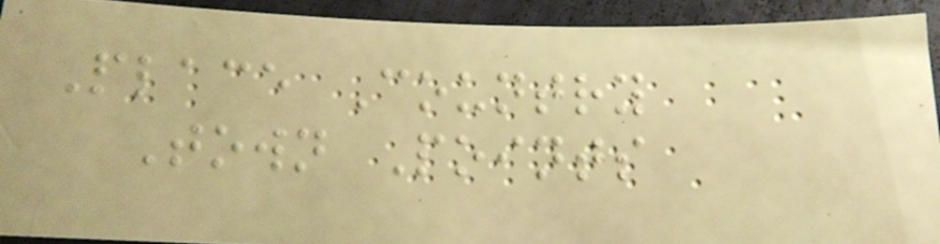Place Country
Town Points
